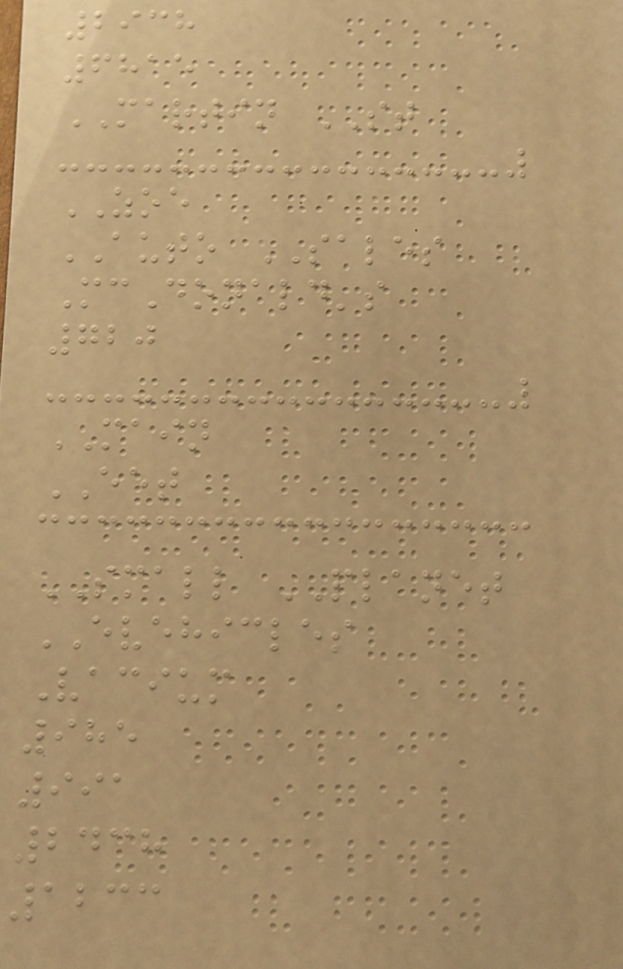2938
6815
MARTIN ST
ZOE
AUTO SALES
McDonald's
720
MAIN
EET
SMALL PLANET
EVEHICLES
Vacium
985
991
2438
1233
